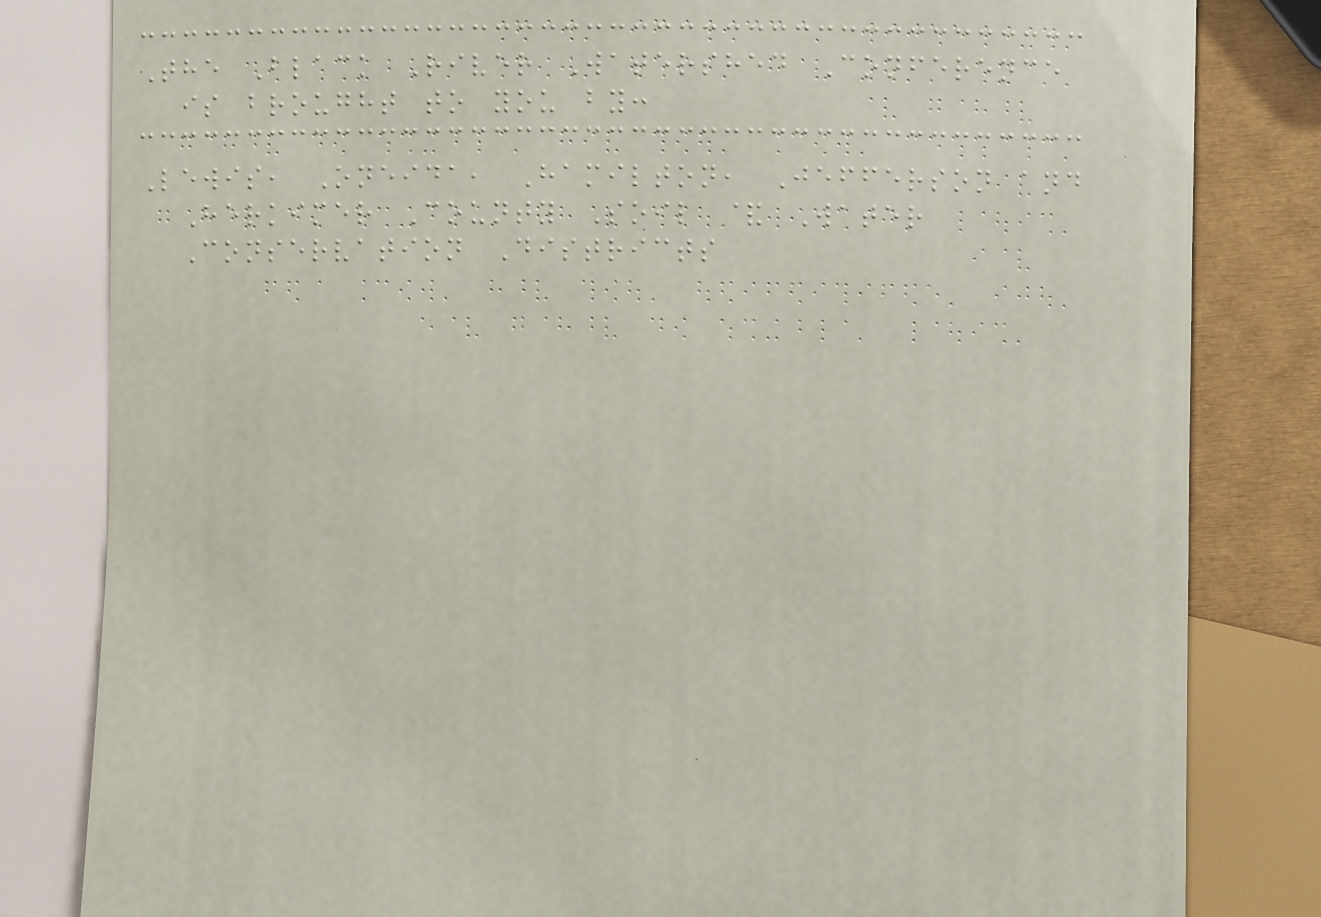The Black River Watershed Conference
is brought to you by:
Lewis, Oneida, Hamilton, Jefferson and
Herkimer County Soil & Water
Conservation Districts
